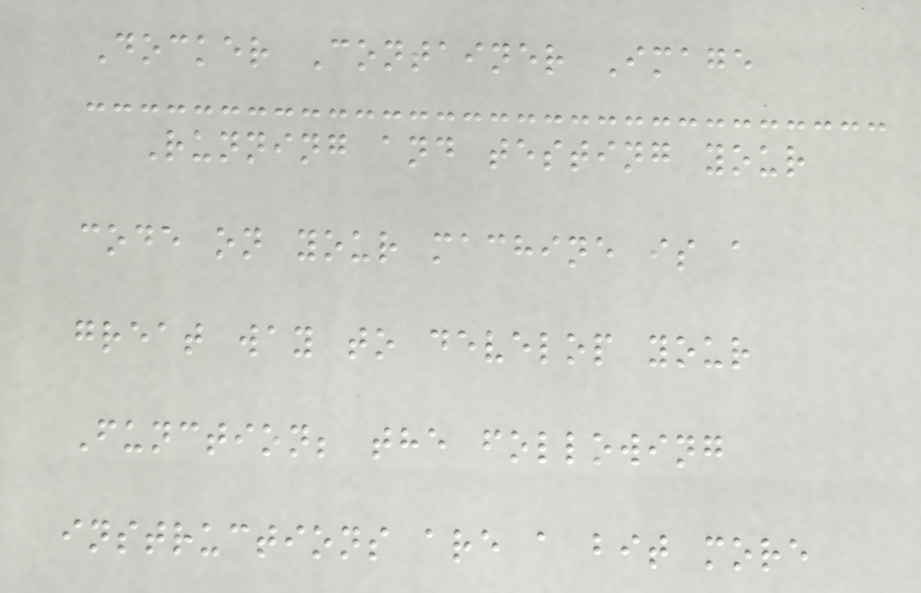Docker Container Image
Running and testing your
code on your machine is a
great way to develop your
Function; the following
instructions are a bit more
